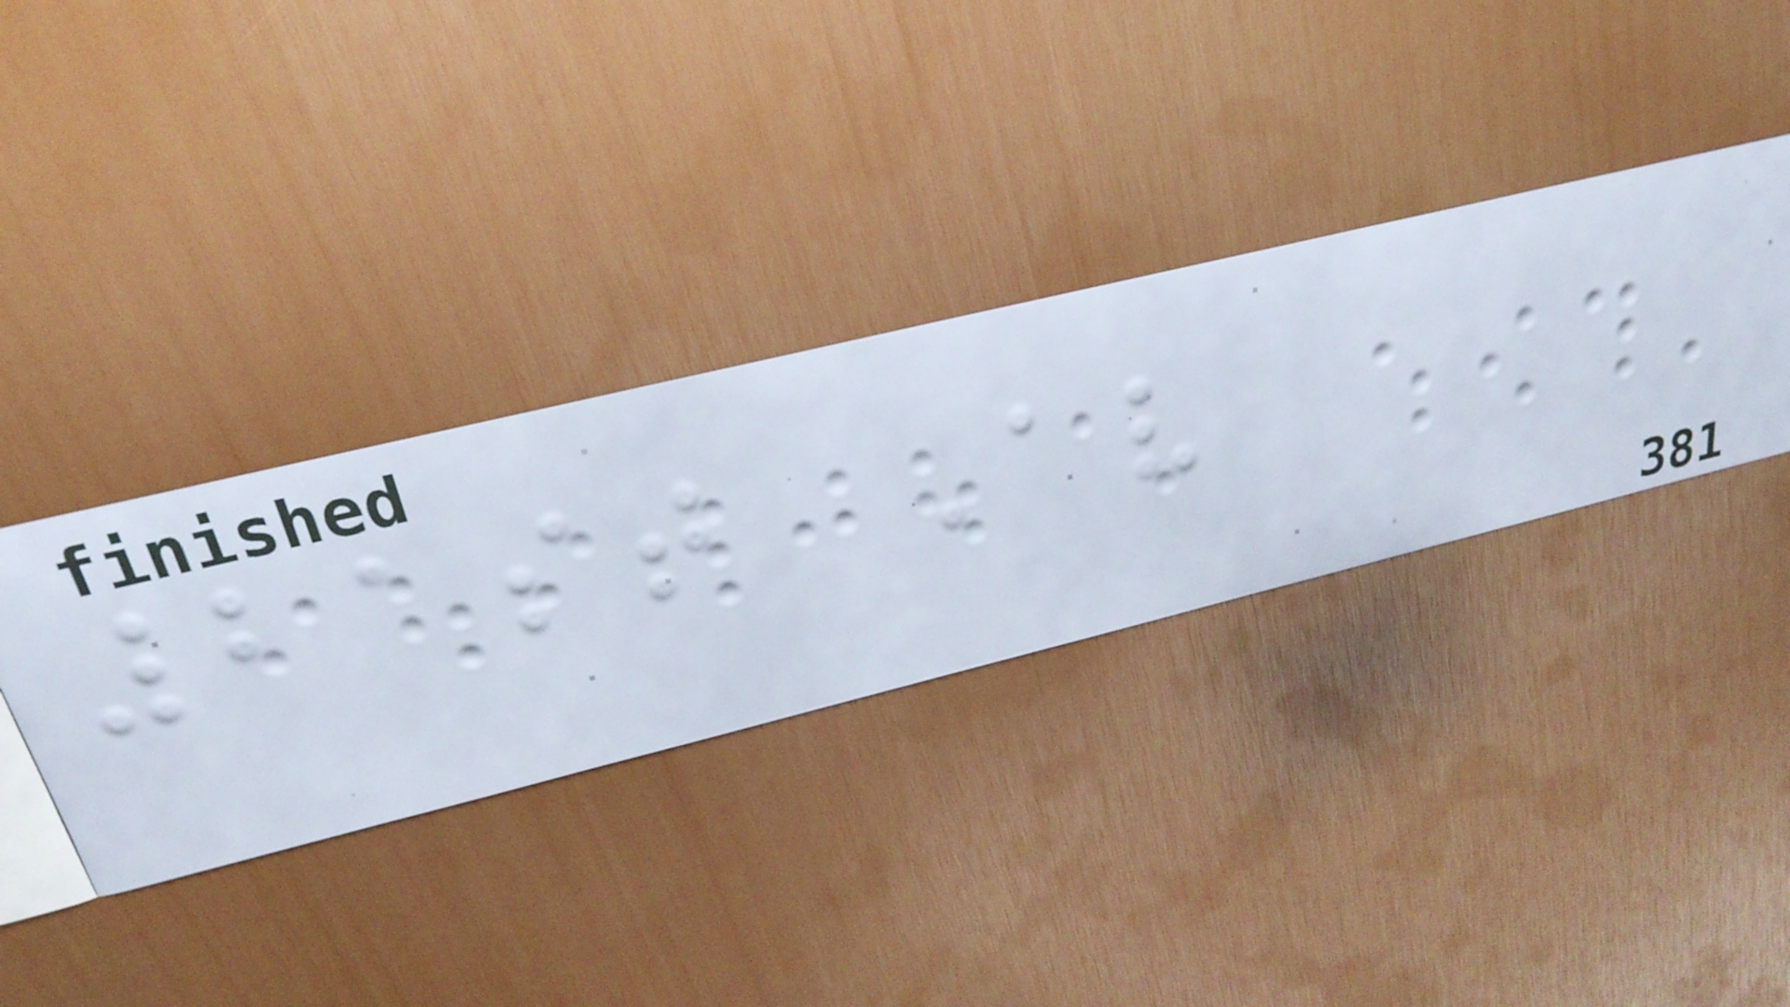21st Av
